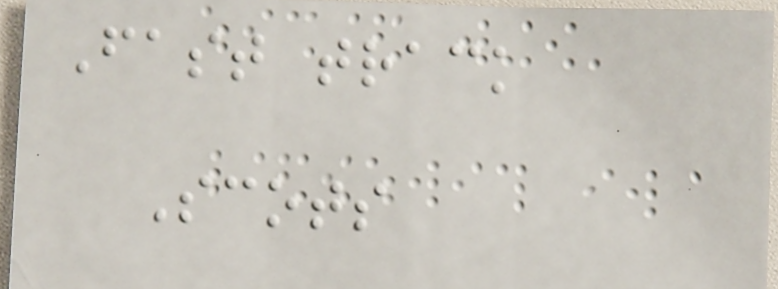Fast track
Scots
